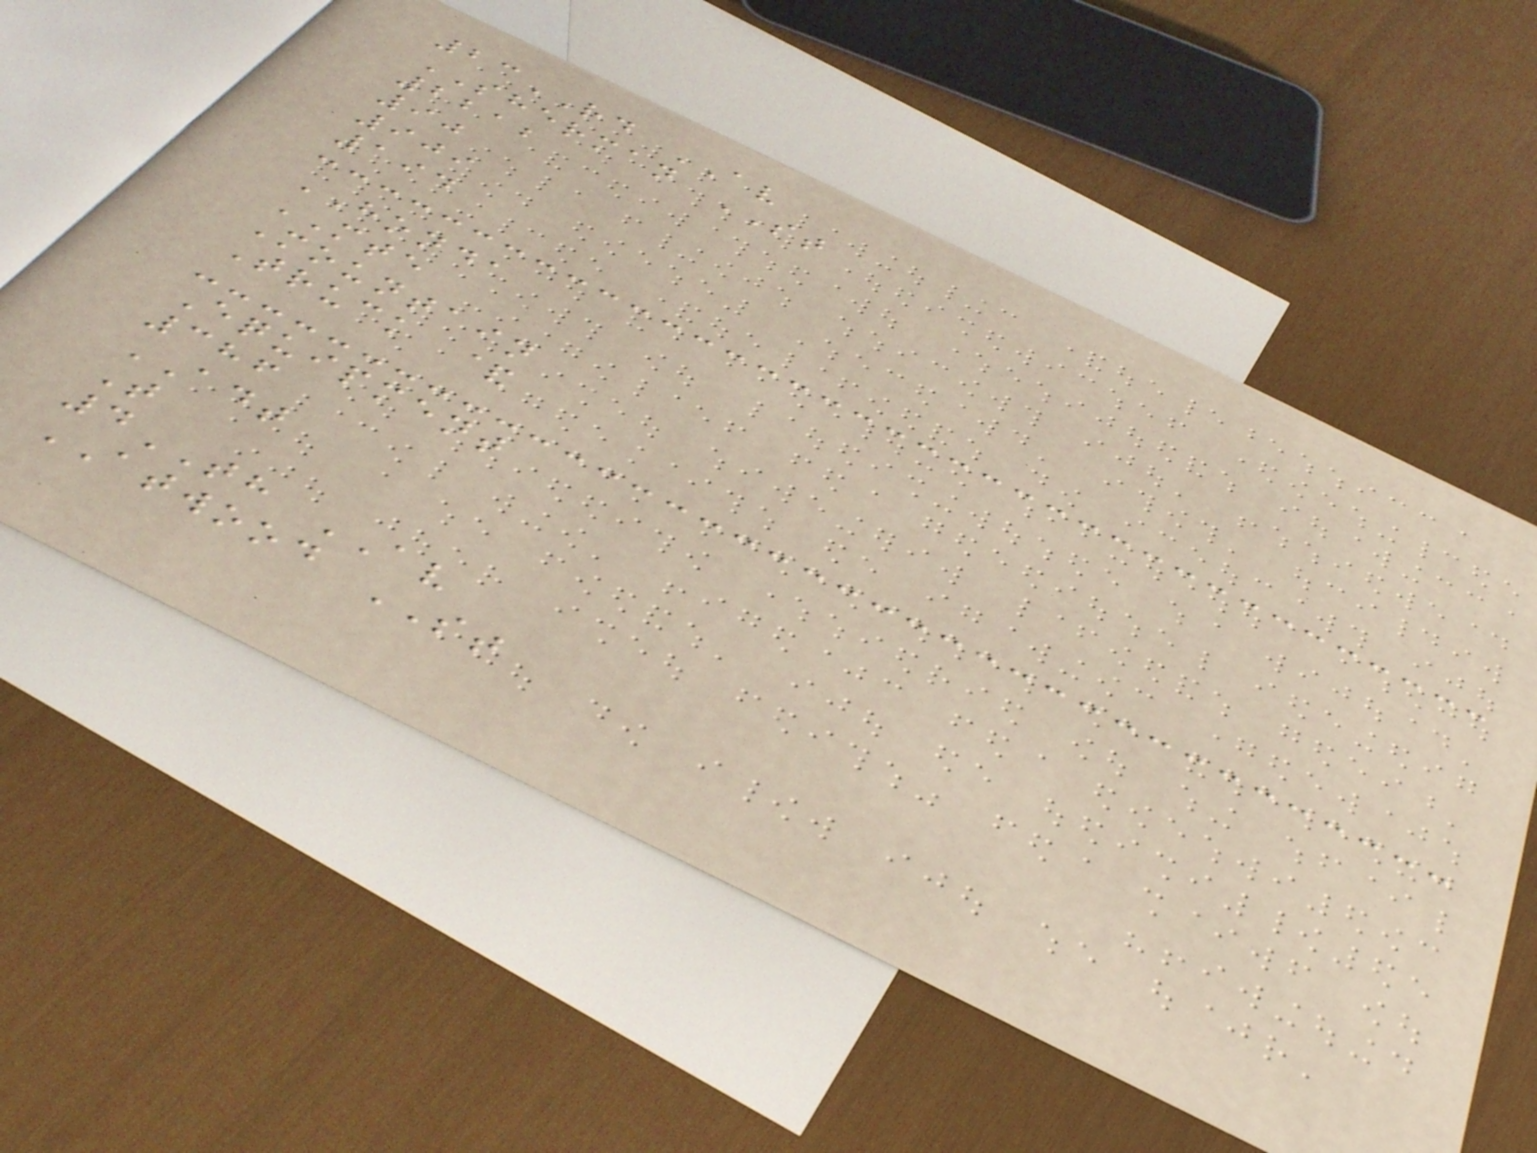23RD AV
SHERMAN ST
2212
90
909
194
HONDA
MTE
Mountain
Truck &
Equipment
386
ADT
T
4TH AV
ATWOOD ST
